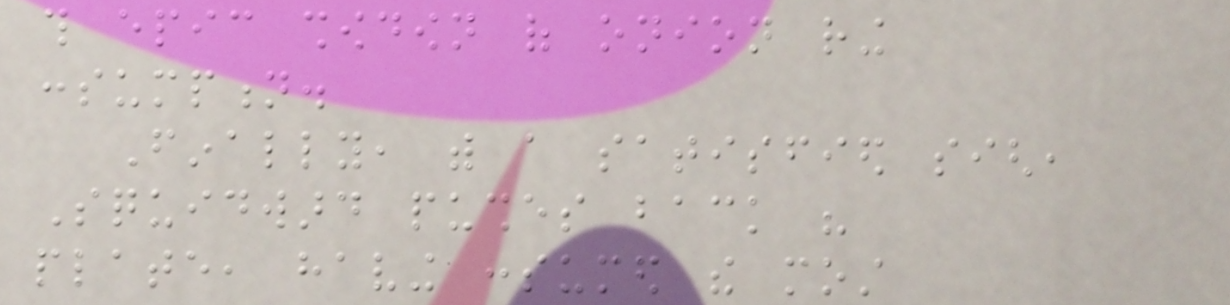this epic showdown of onion ring
consumption.
Finally, with a satisfied sigh,
Squidward pushes back his
plate, having consumed the most
